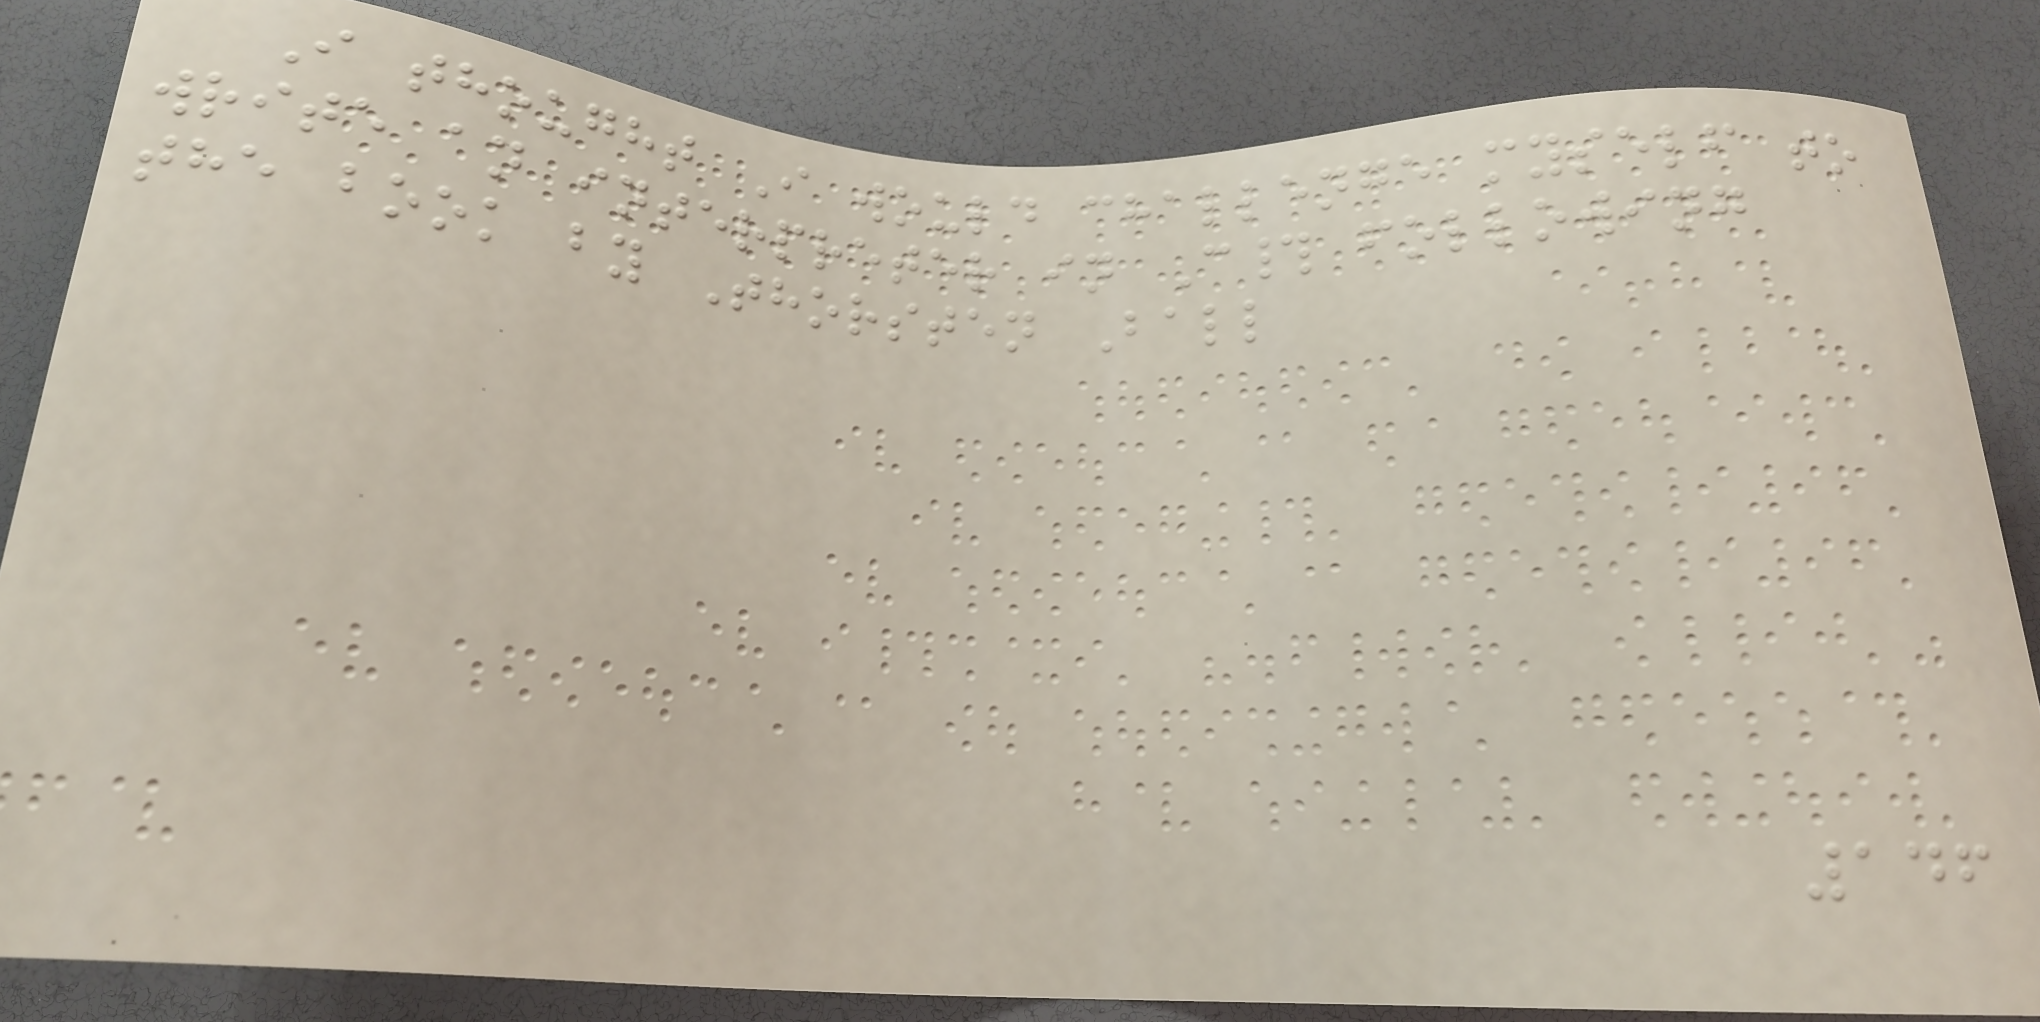I thought I would challenge myself to
write an interpreter in C# following
the book by Thorsten Ball
146
